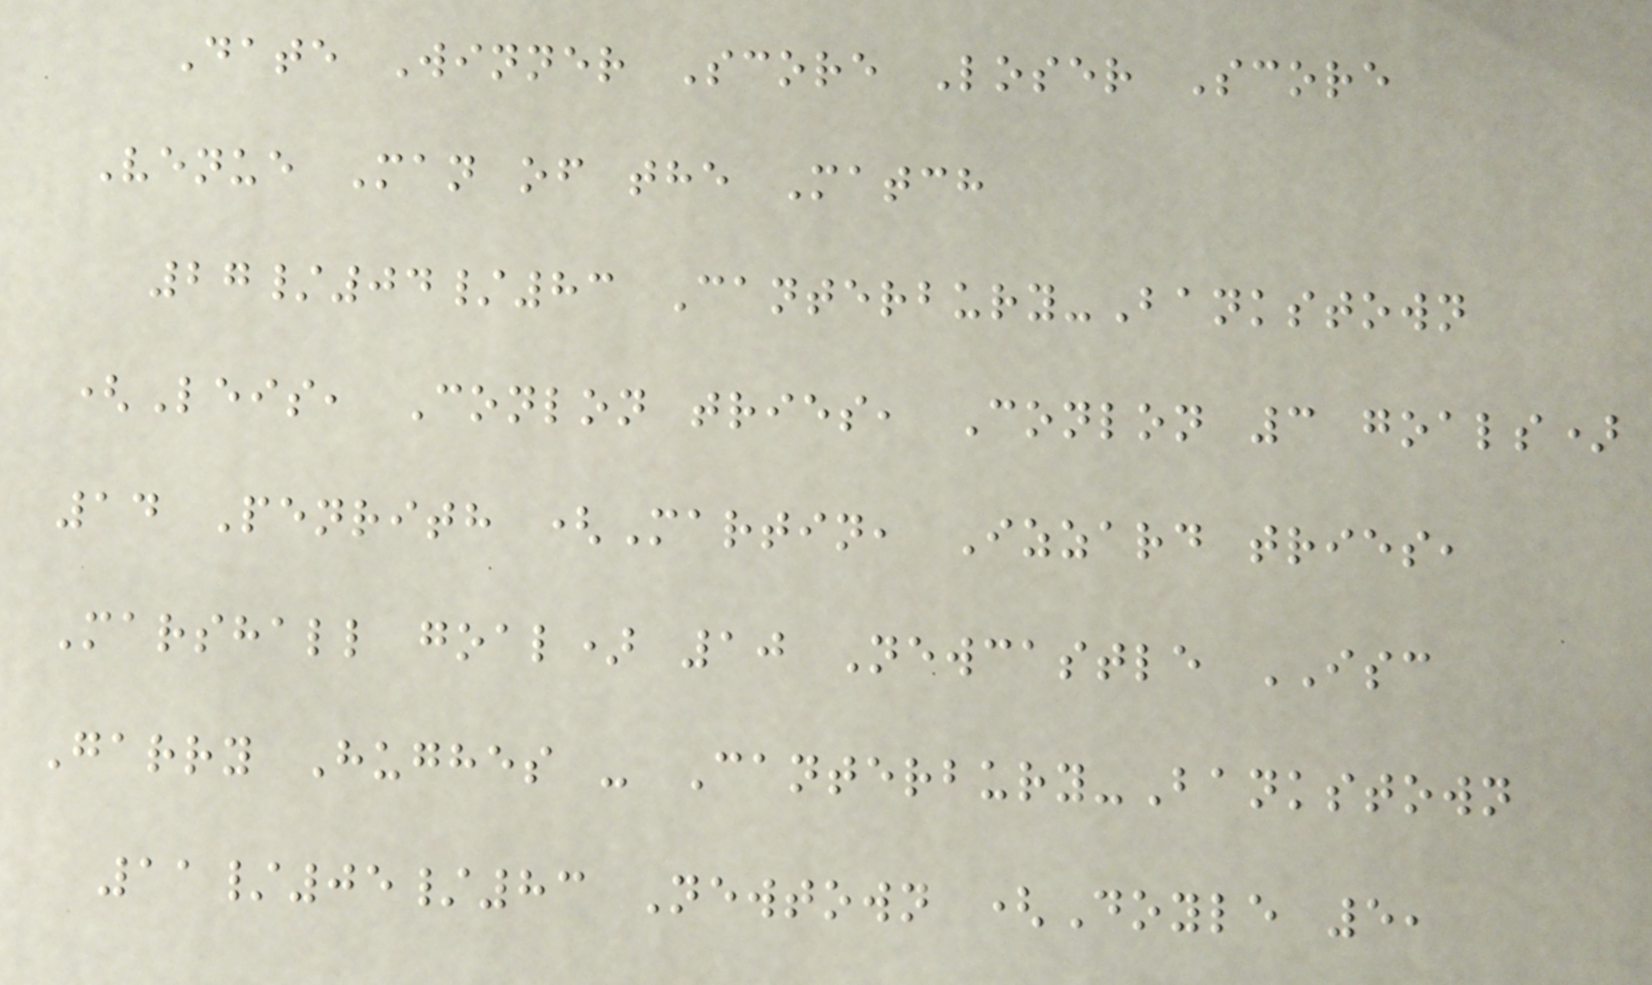Date Winner Score Loser Score
Venue Man of the Match
27/04/83 Canterbury-Bankstown
(Leis, Conlon tries, Conlon 3 goals)
14 Penrith (Martin, Izzard tries,
Marshall goal) 10 Newcastle ISC
Garry Hughes - Canterbury-Bankstown
11/05/83 Newtown (Doyle 5,
